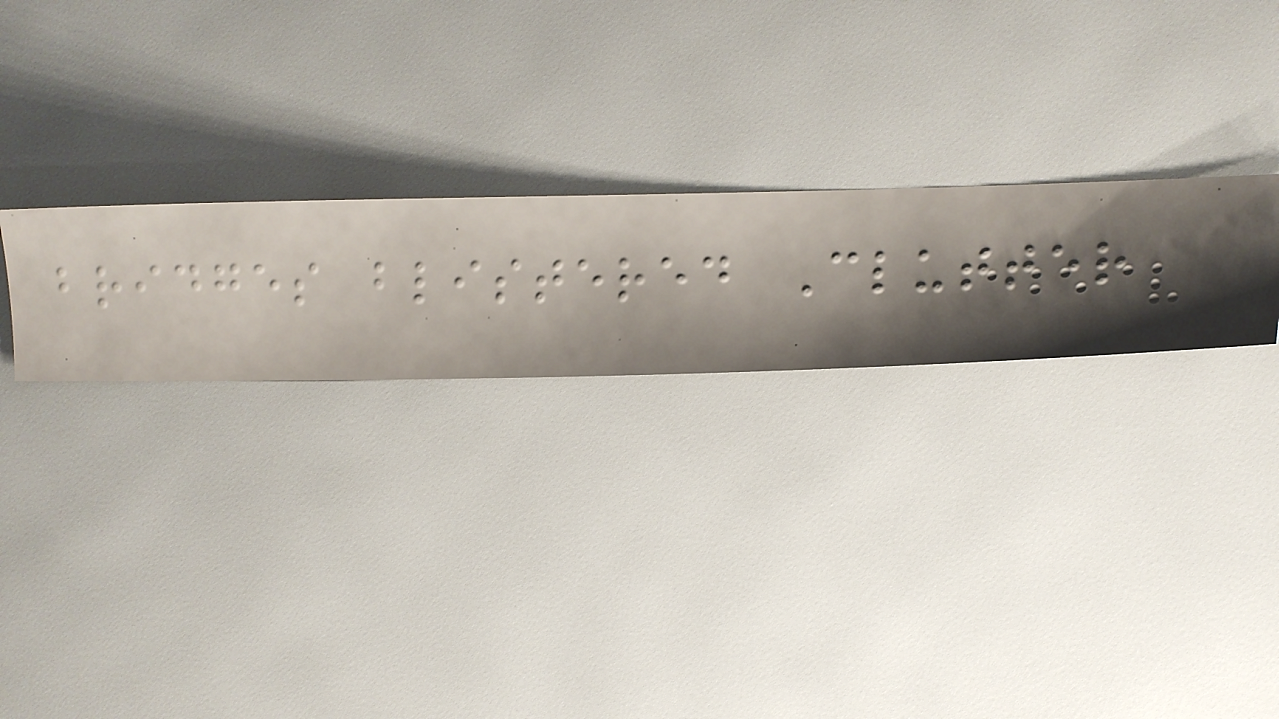bridges blistered Clutter
